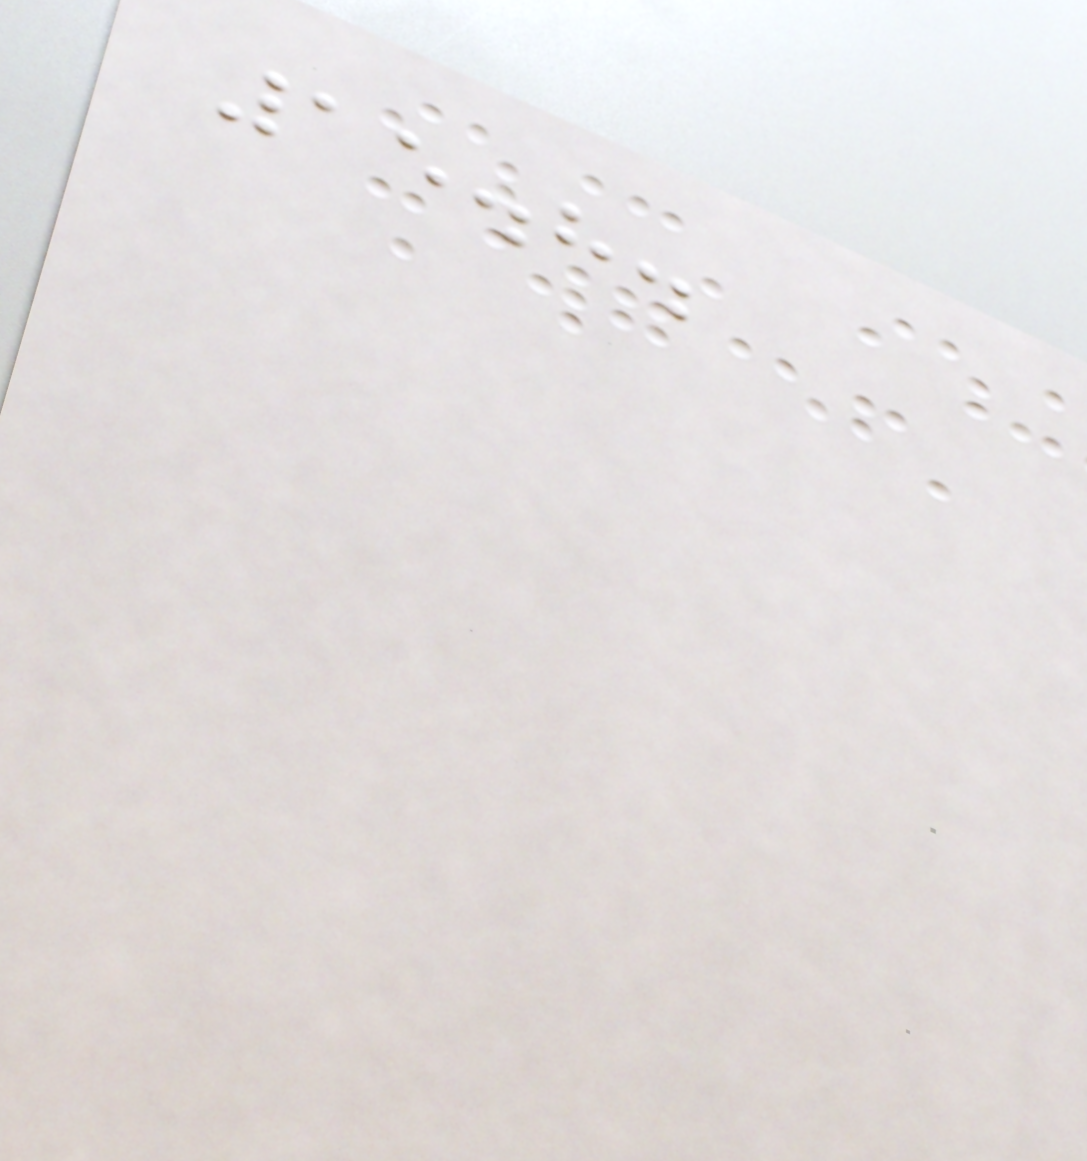15.8.
